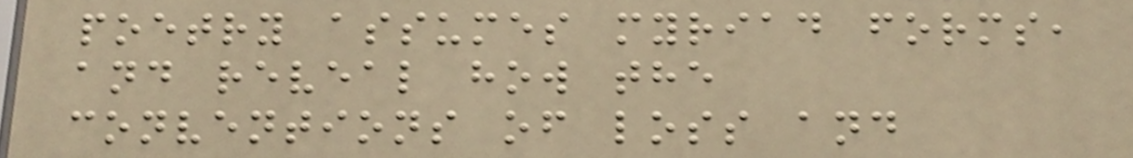poetry assumes myriad forms,
and reveal how the
conventions of loss and
